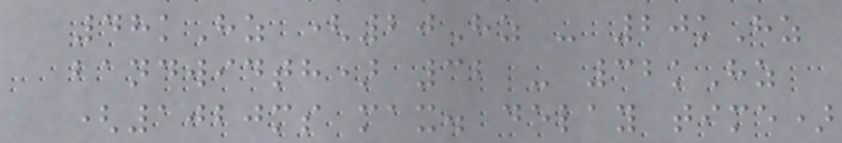48kHz (20Hz - 20kHz
bandwidth) 32 - 32kHz
(1020ms max. delay time)
